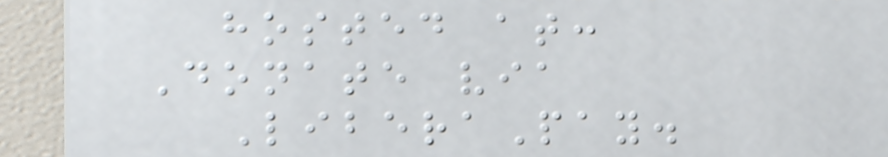hosted at:
Donate via
LiberaPay.
